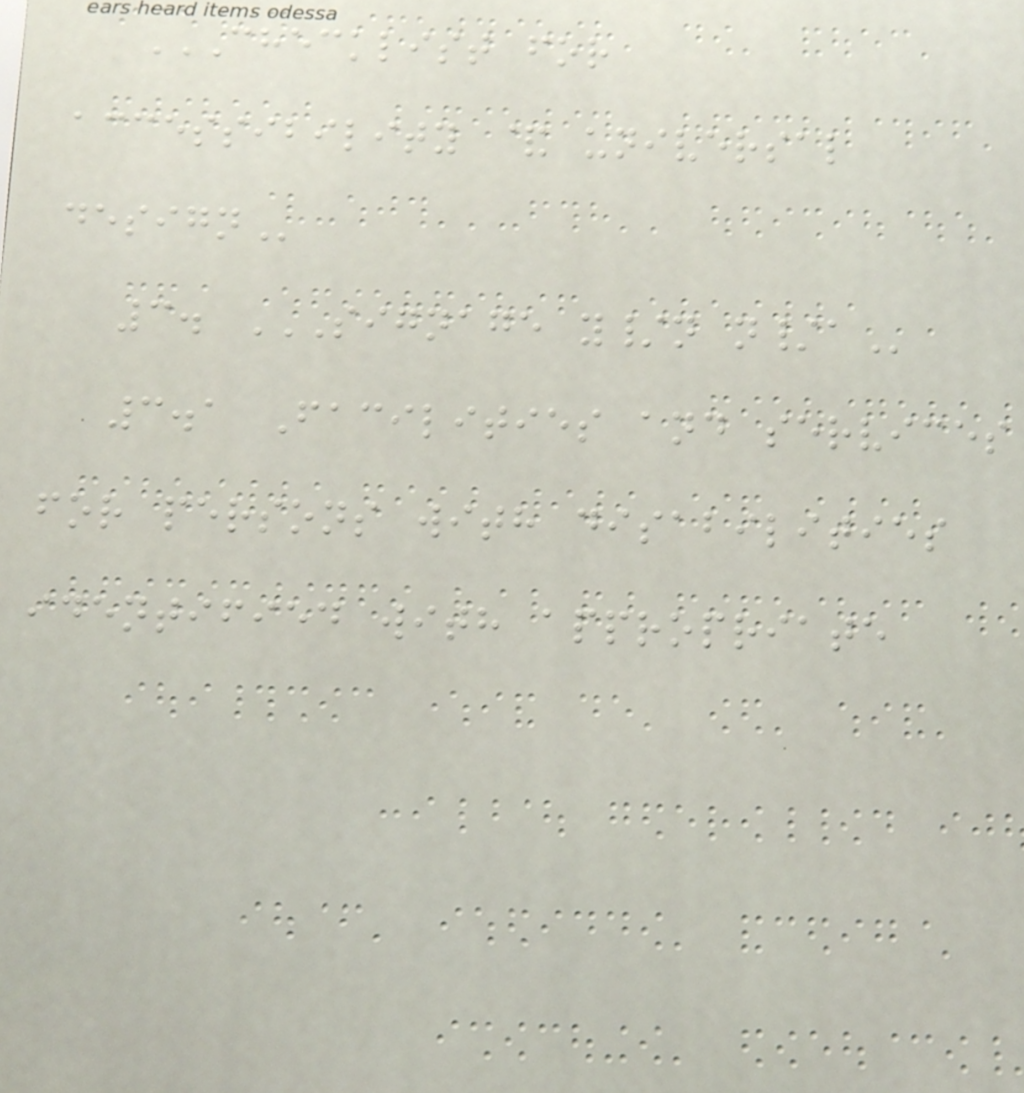CHECKLIST FOR
ACCESSIBILITY & UNIVERSAL
DESIGN
3. SIGNAGE Y/N N/A
3.1 Facilities and services
for persons with disabilities
identified with appropriate
